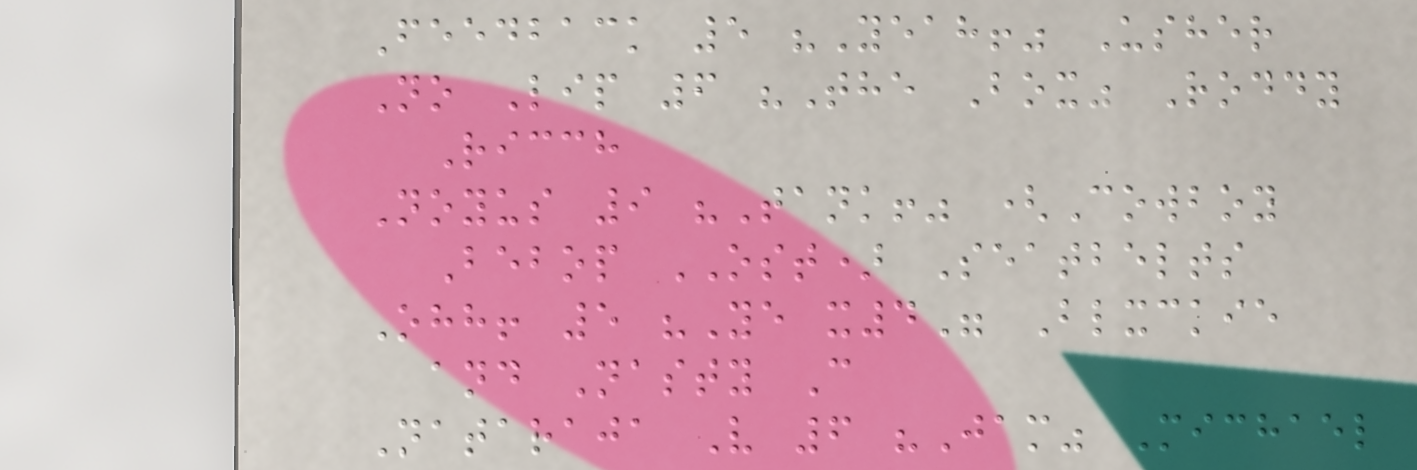Feedback 5 "Yeah!" Usher
No Lip 6 "The Box" Roddy
Ricch
Noyus 9 "Tank!" (Cowboy
Bebop OST) Seatbelts
Ohh! 5 "Ye x4" Blxckie
and Nasty C
Nataraja V 6 "Jam" Michael
